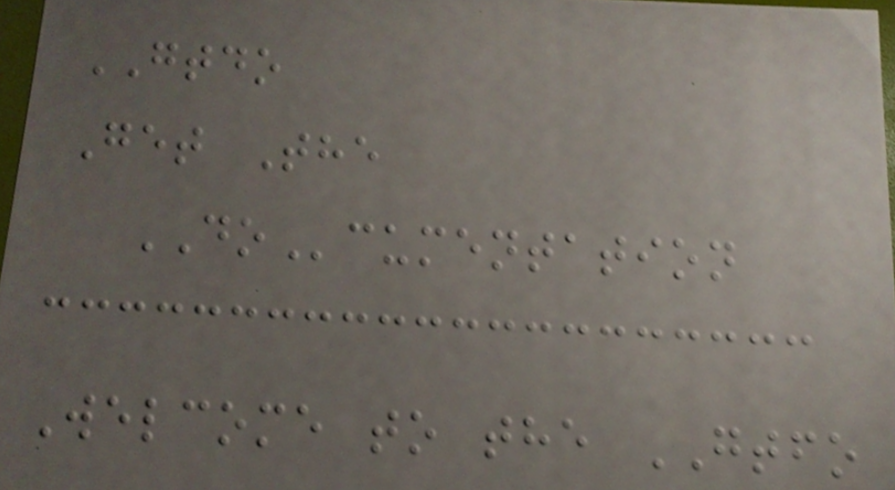GTDO
Get The
DOcumentation
Welcome to the GTFO
